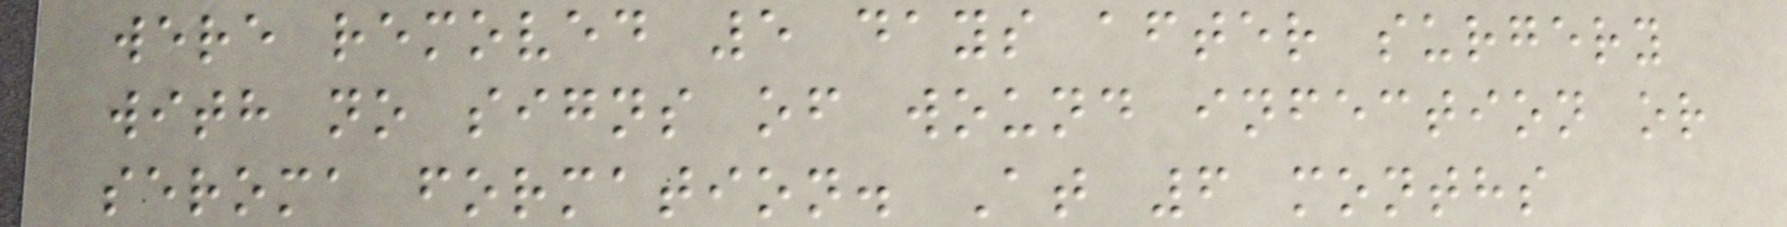were removed 5 days after surgery
with no signs of wound infection or
seroma formation. At 6 months
